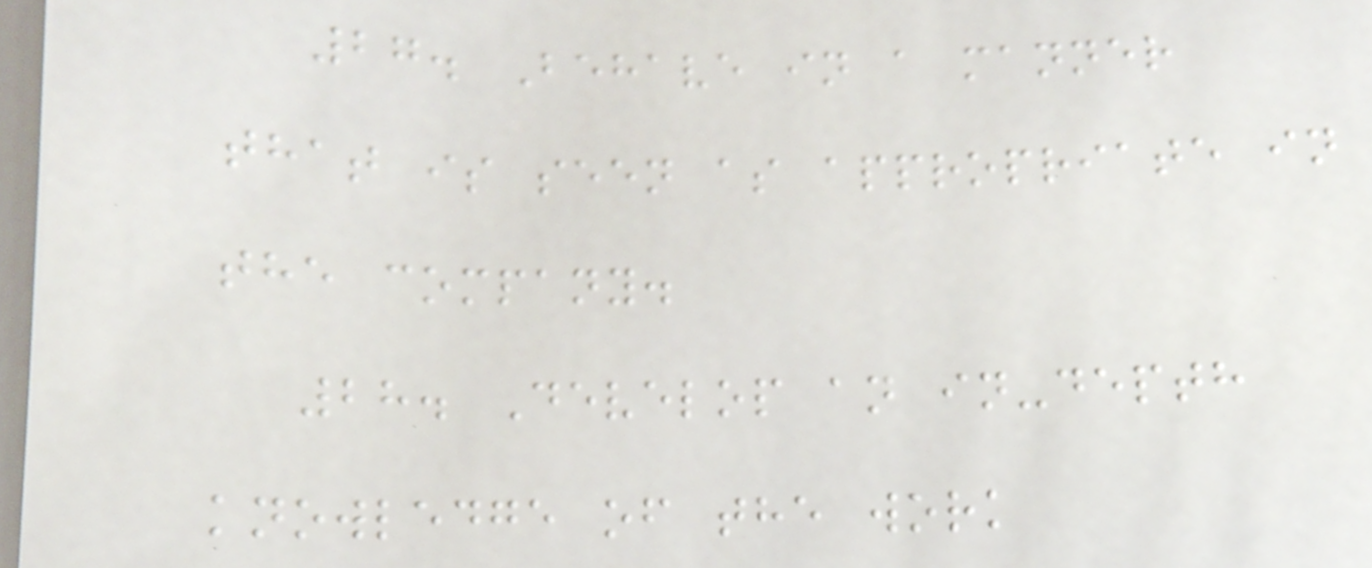27. Behave in a manner
that is seen as appropriate in
the company.
28. Develop an in-depth
knowledge of the work
